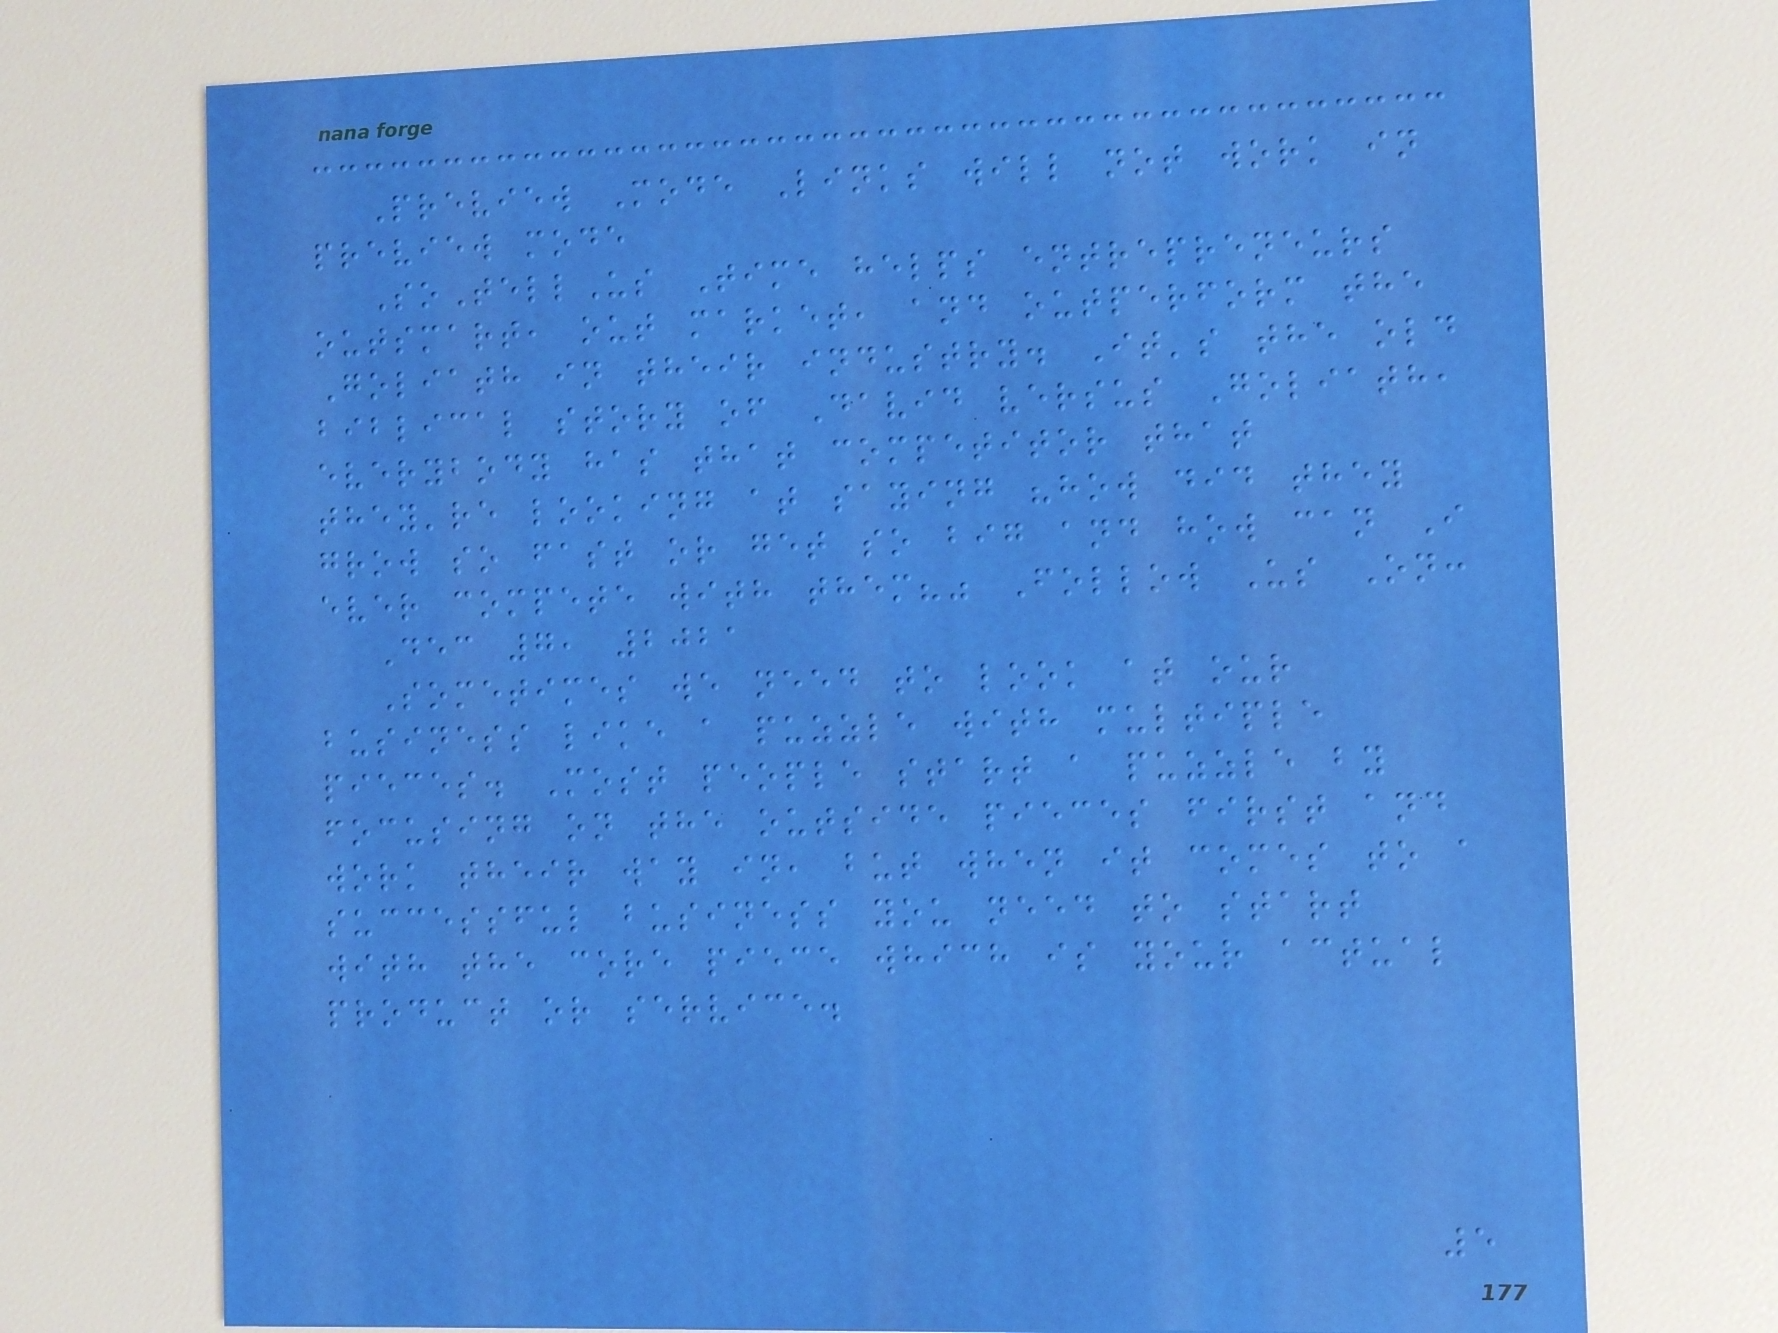Preview Mode Links will not work in
preview mode
SoTellUs Time helps entrepreneurs
outsmart, out market, and outperform the
Goliath in their industry. It's the old
biblical story of David versus Goliath,
everybody has that competitor that
they're looking at saying "how did they
grow so fast or get so big and how can I
ever compete with them?" Follow Us On:
Dec 7, 2021
Sometimes we need to look at our
business like a puzzle with multiple
pieces. Most people start a puzzle by
focusing on the outside pieces first and
work their way in, but when it comes to a
successful business you need to start
with the core piece which is your actual
product or service.
5
